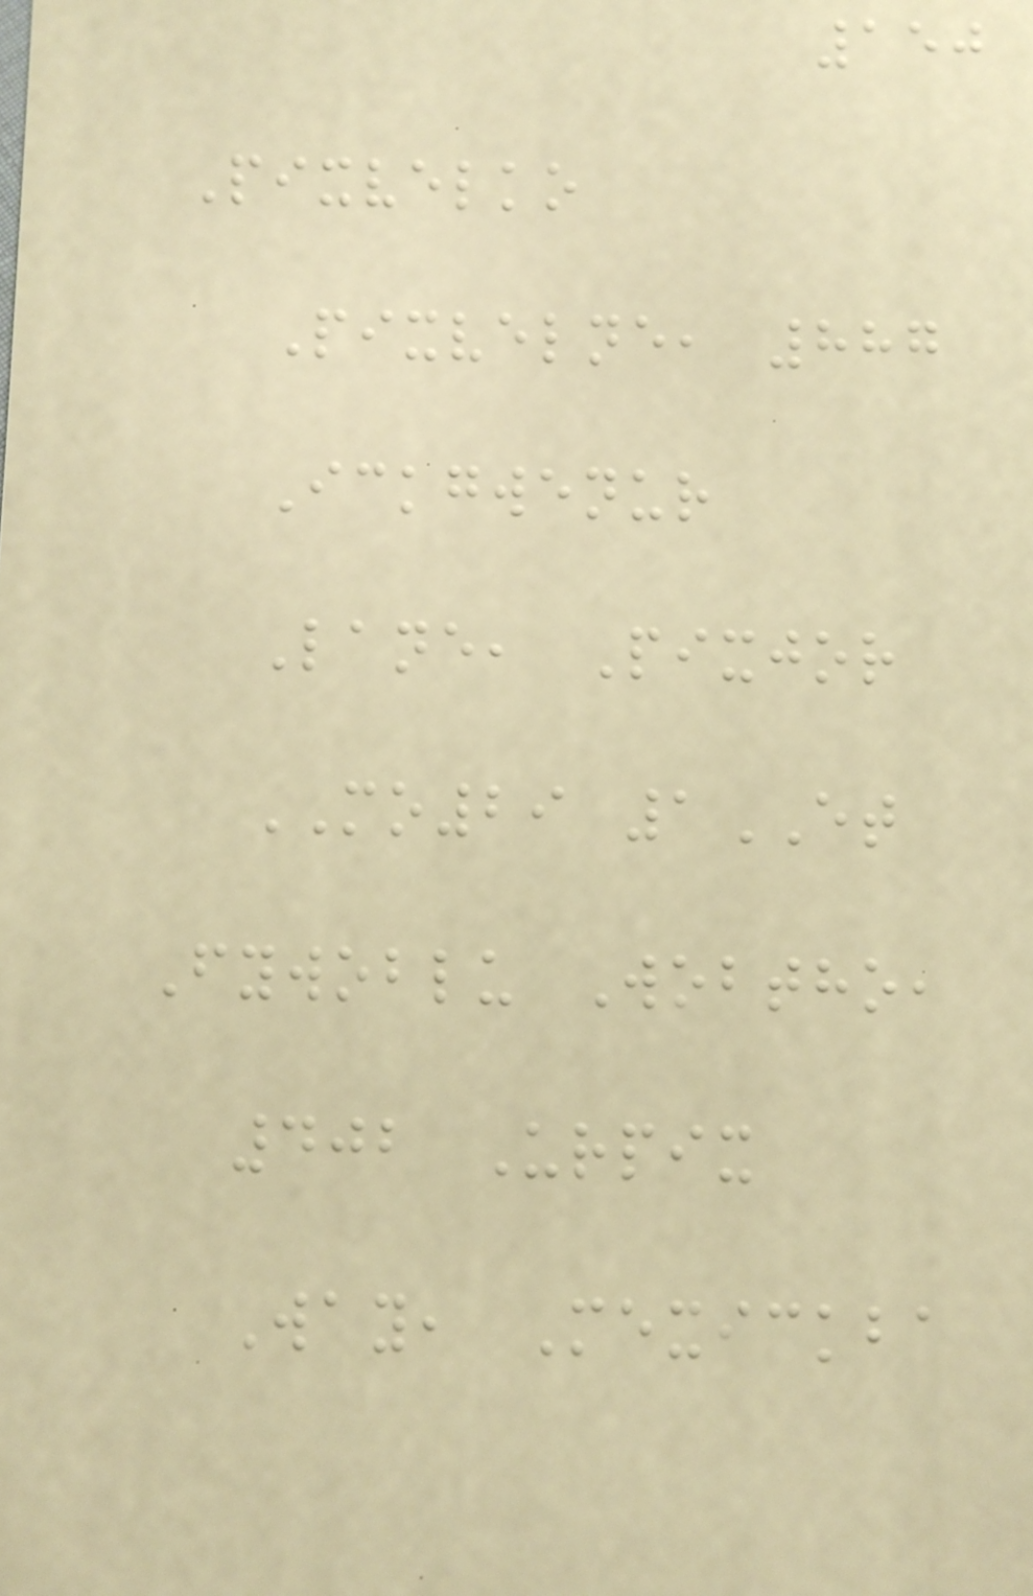150
Pixvelko
Pixvelne, 887
Ickgwenur
Lane, Pixjor
MO29 1ET
Fywoblu Wobtho,
402 Urpix
Way, Mexickba
